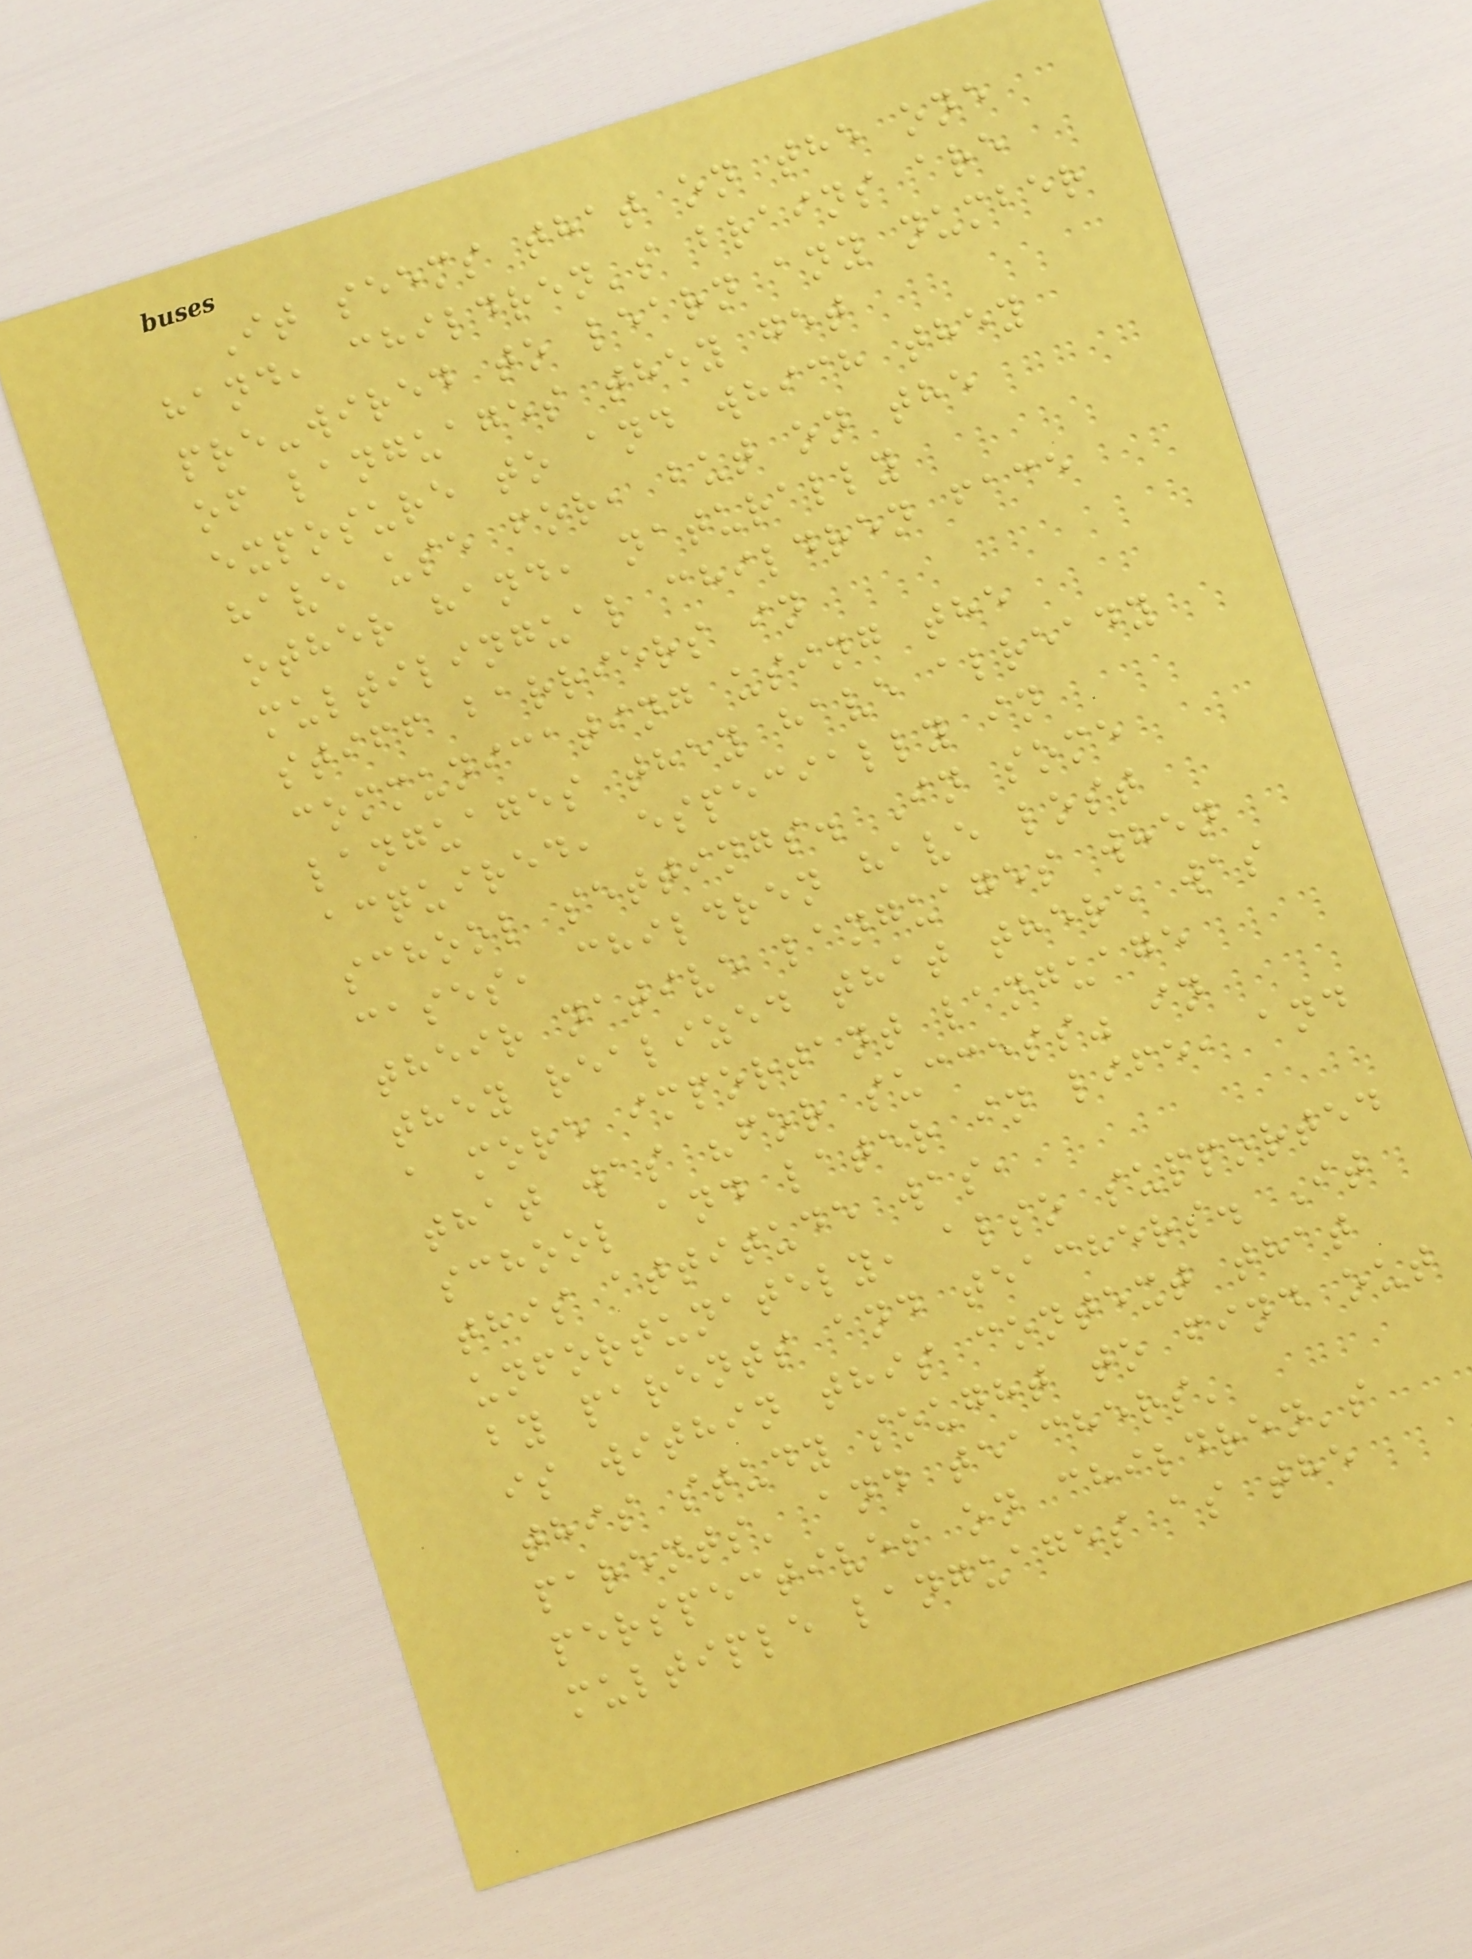It seems that on the one
hand, children's brains are
pre-wired to learn any number
of languages they get
exposure to and which they
have use for, but on the
other hand, naturally
multilingual children face
stiff barriers in
communicating using the
languages they have already
acquired, especially in
school settings. In some
cases, children have lost
their native languages when
they realized that there was
a more important language
that was "for success" in
school and later in life, and
this attitude was,
unfortunately, also supported
by parents and teachers. It
is within this context that
this study sought to find out
parents' and teachers'
perspectives on children's
multiple languages as the
